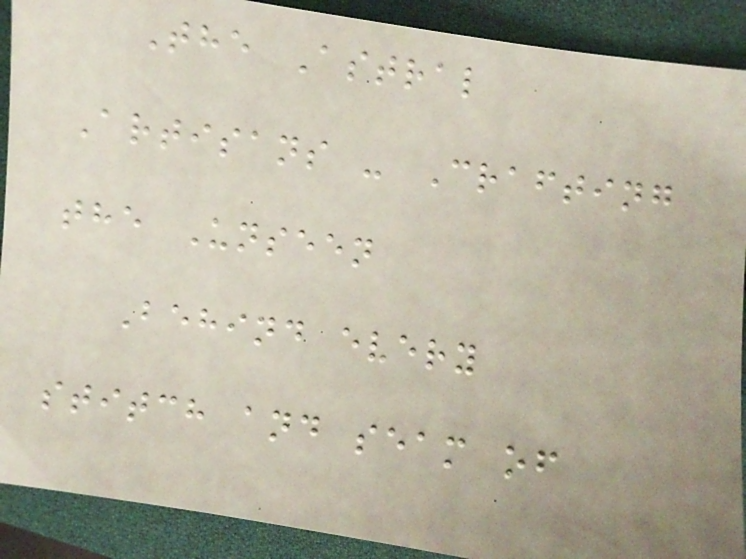The Astral
Artisans - Crafting
the Unseen
Behind every
stitch and seam of
